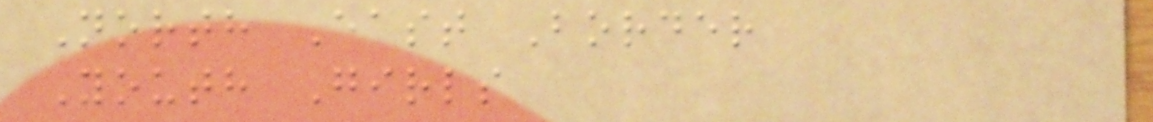North East Border
Youth Girls
